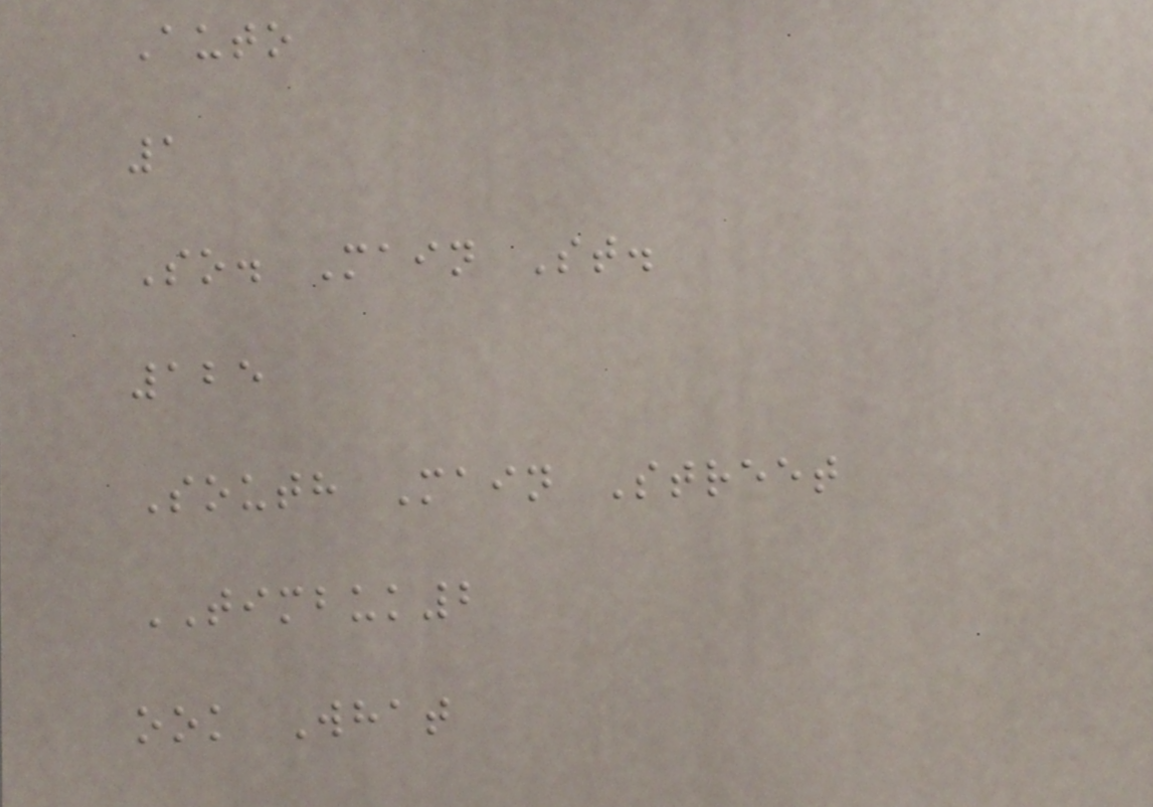Auto
1
So. Main St.
125
South Main Street
TIMBUK2
ook What
